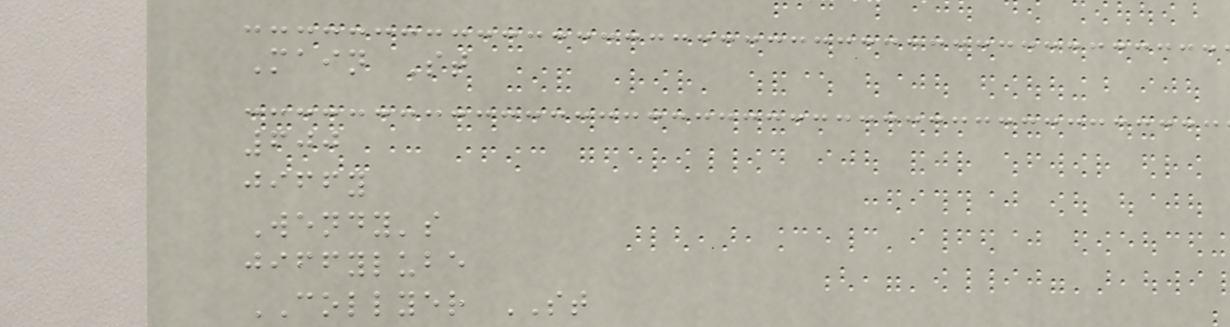Main St
600
jiffy
Wendy's
jiffylube
COLLYER ST
